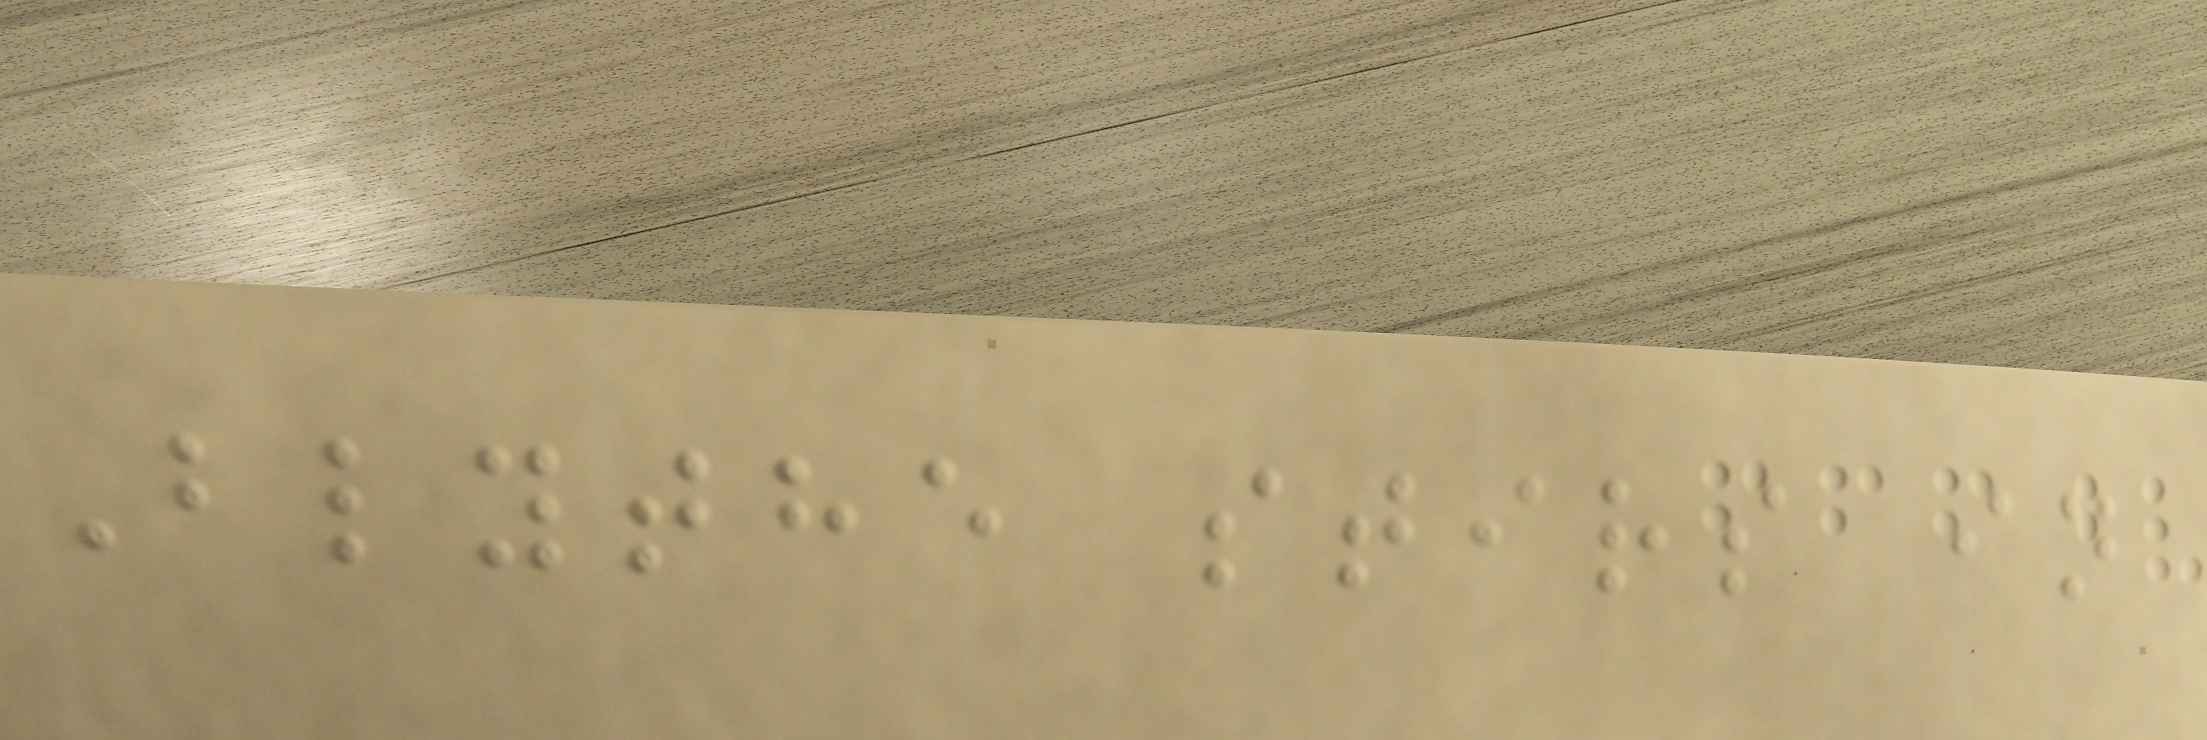Blythe stirs in
